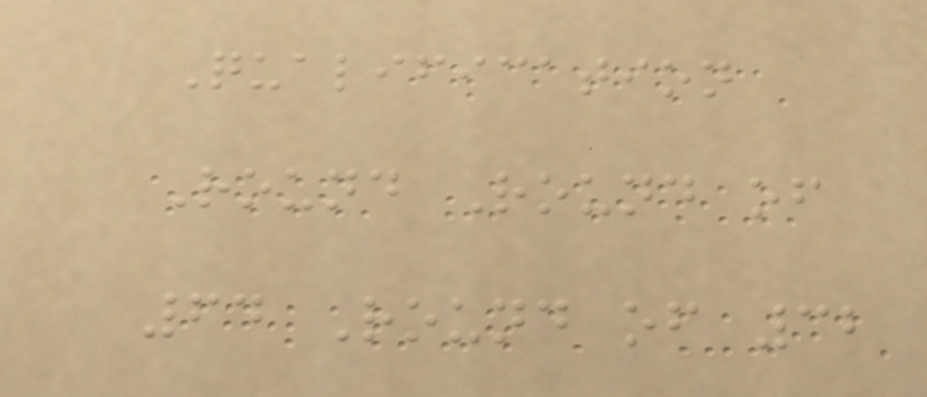Qualification
Round Round of
64 Round of 32
